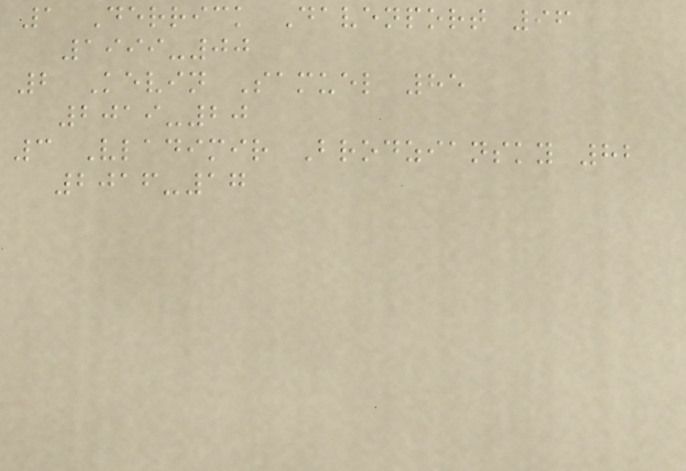1 Derrick Davenport 96
1999-00
2 Kevin Samuel 85
2019-20
3 Vladimir Brodziansky 82
2016-17
